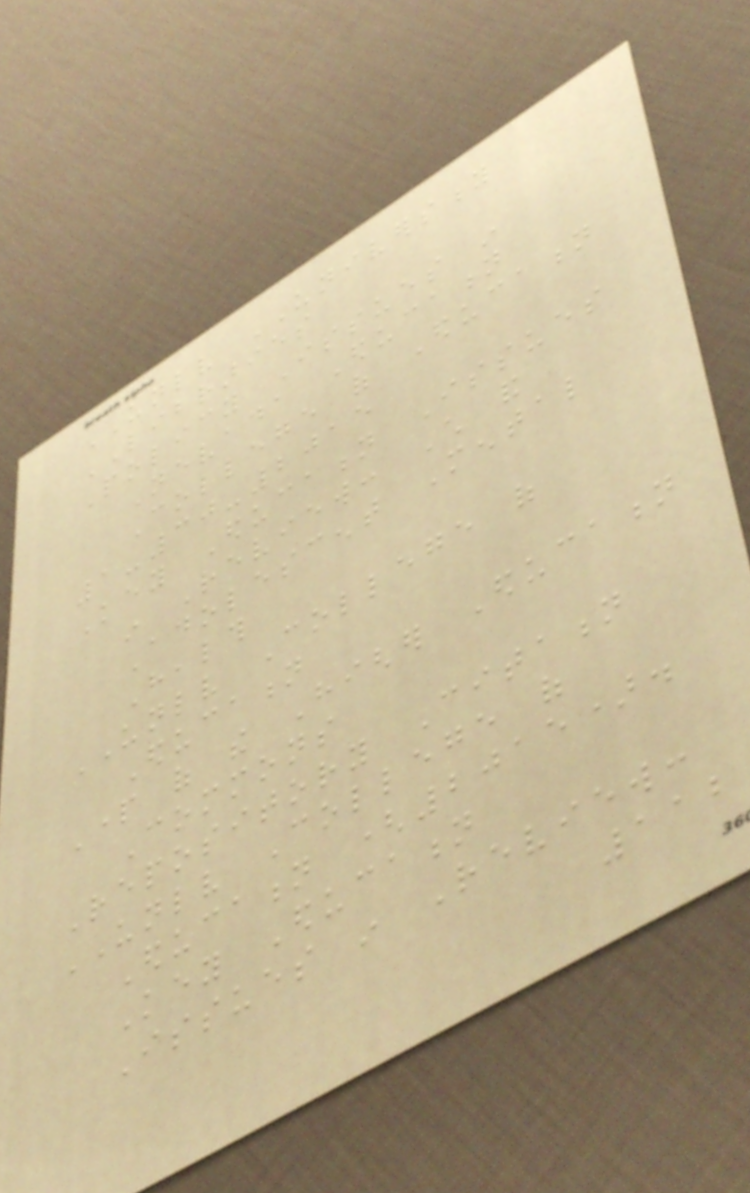UNLV UNIVERSITY
LIBRARIES
Policy Issues in
Nevada Education
College of Education
1-30-2015
Key Education Issues
in Review: Child and
Adolescent Mental
Health
UNLV College of
Education
Part of the Higher Education
Commons
Repository Citation
UNLV College of
Education (2015).
Key Education
Issues in Review:
112
